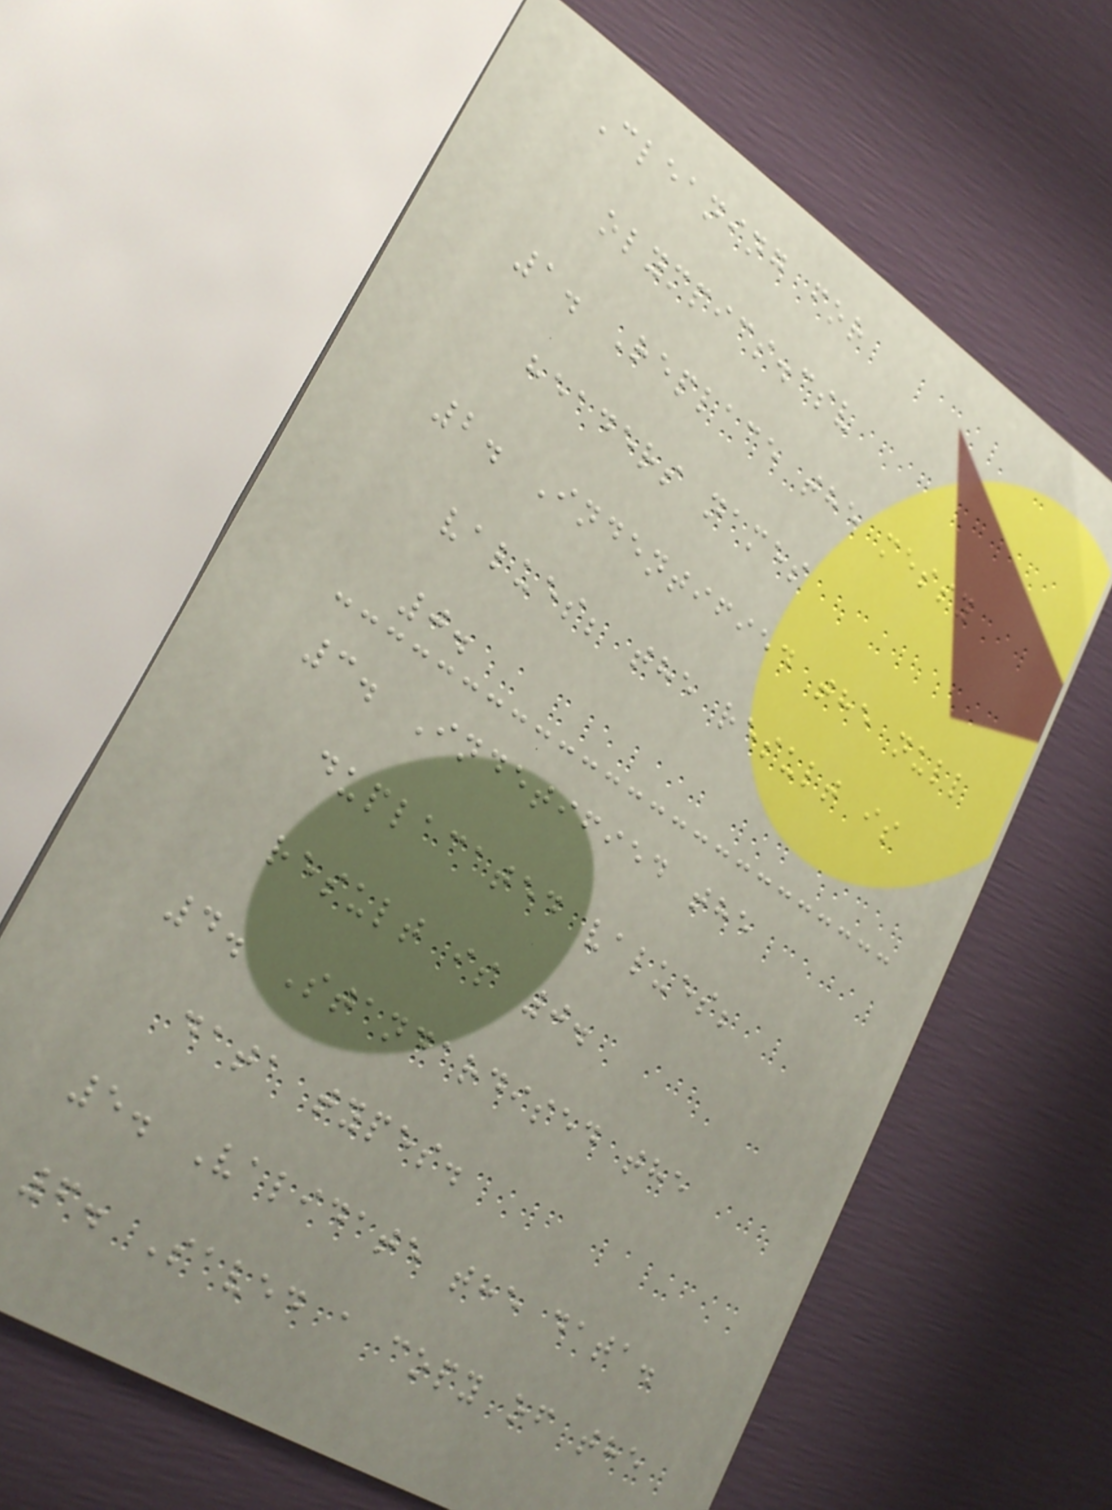Cleaning for
olympics.csv
1. Replace the messy
headers names
2. Indentified the null
values; the result is
0.
3. Indetified the
duplacated values;
result is 0.
4. Standardised the
data types.
5. Validate the data.
6. Saved a copy of the
